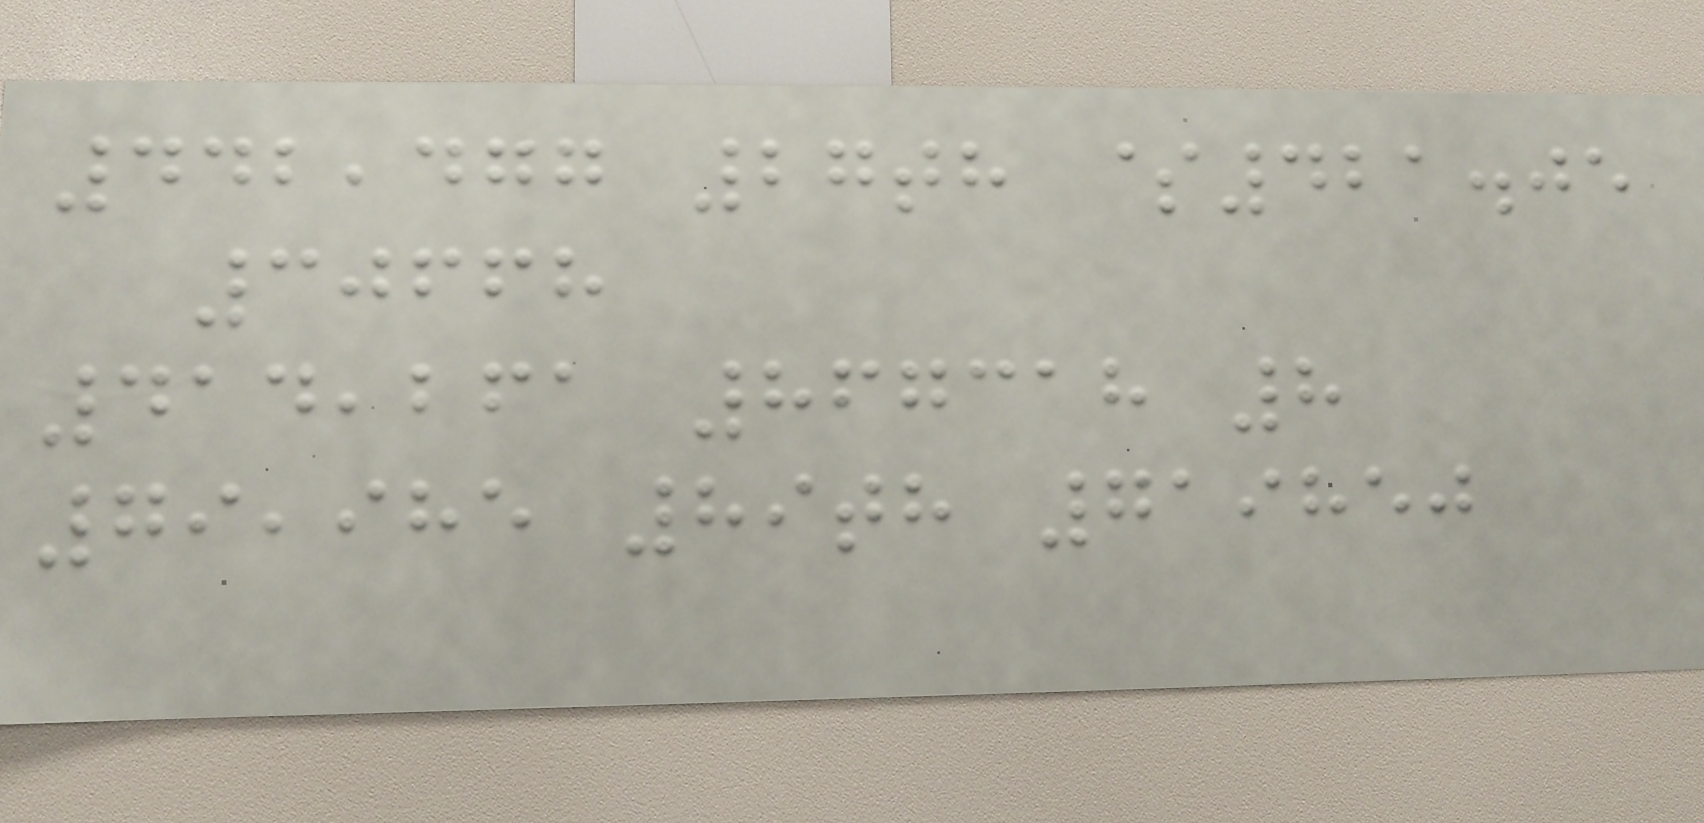442,477 27th $421.05
30668
414,261 867318 8
79,985 89th 719850
